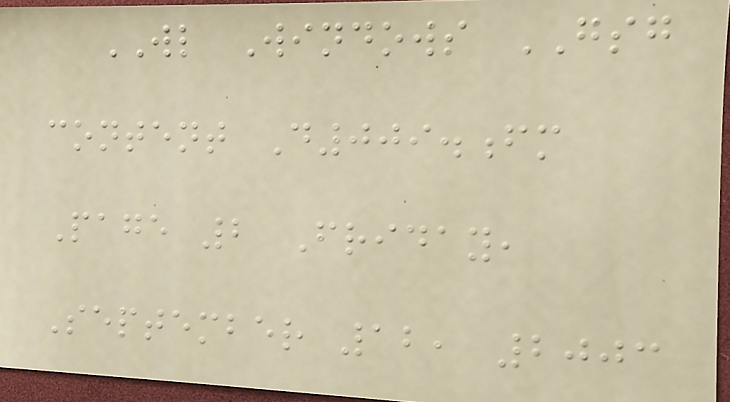WL Windows GSG
content D009.fm
Page 2 Friday,
September 12, 2003
